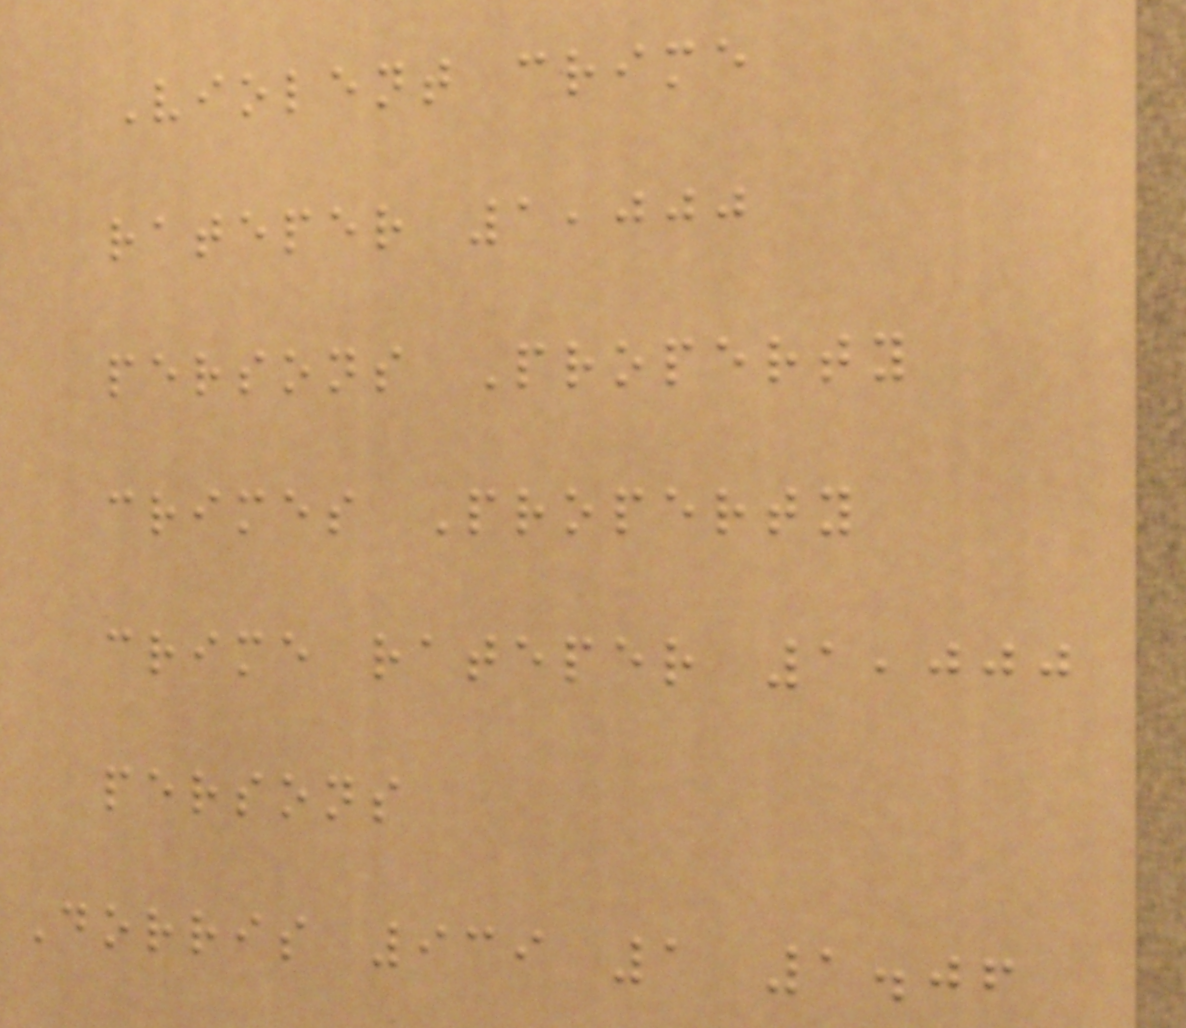Violent crime
rateper 1,000
persons Property
crimes Property
crime rateper 1,000
persons
Dorris 939 1 1.06
